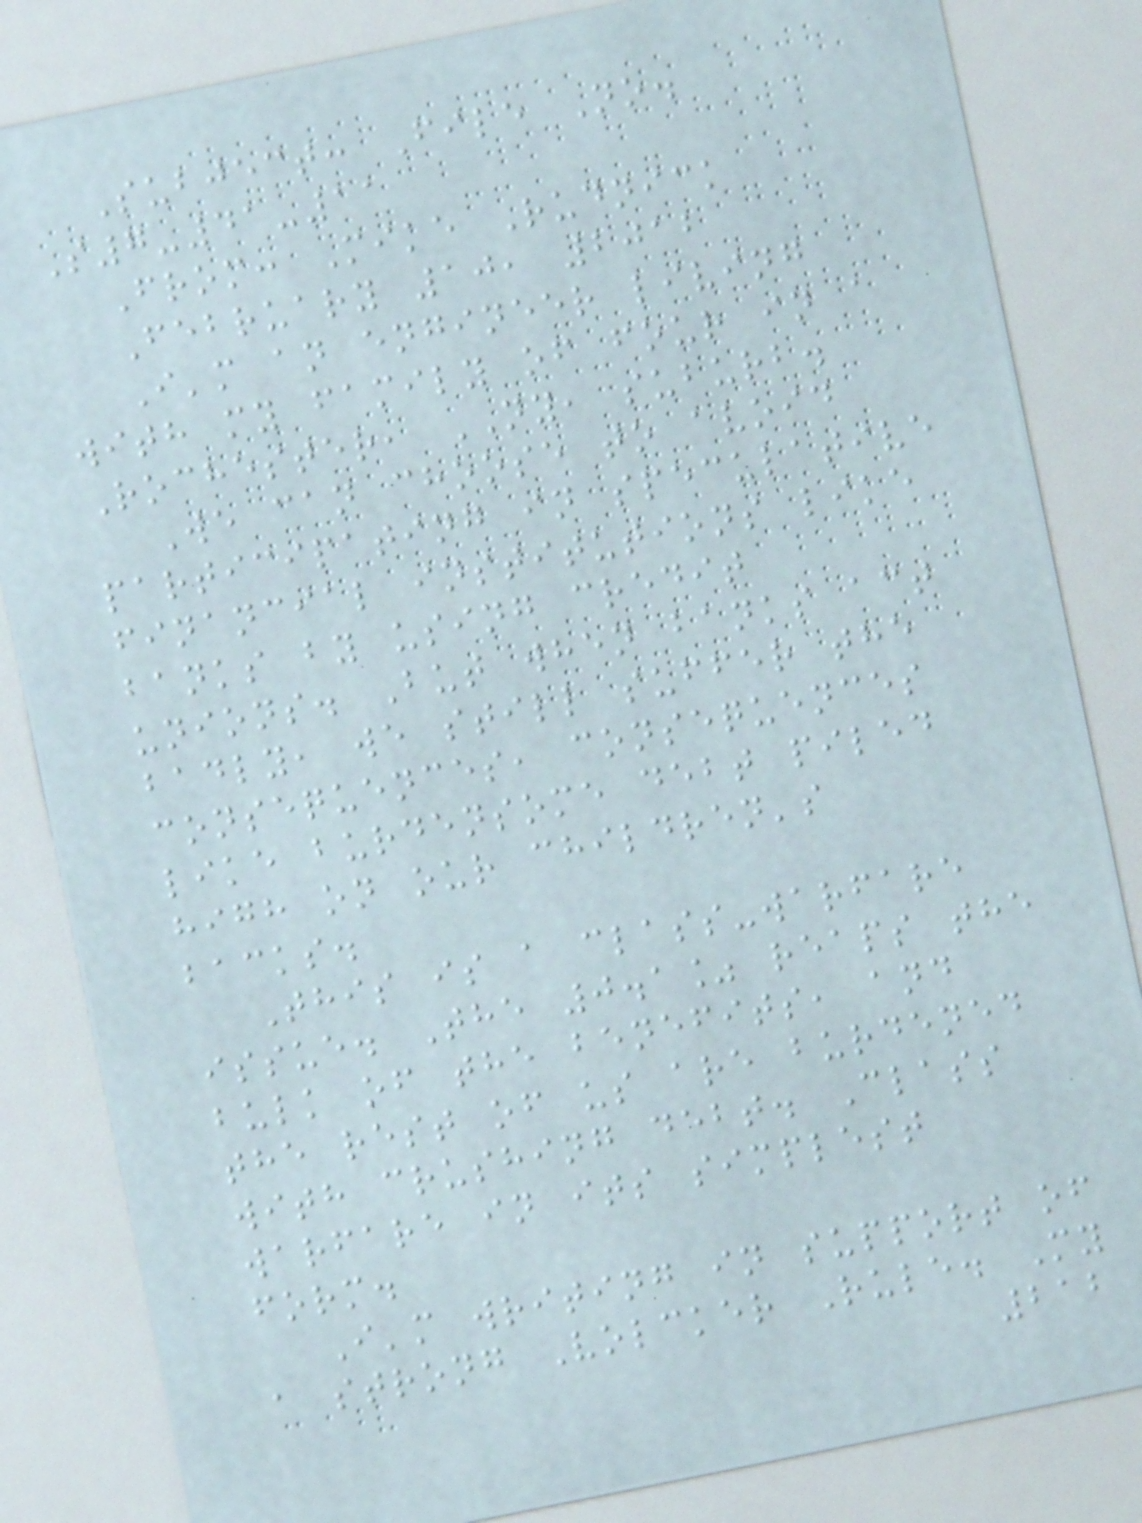Subject: File No.
S7-41-11
From: Mike Rudnick
February 10, 2012
I'm an engineer living
with my family of four in a
Rochester, NY, suburb.
We can choose to avoid
participating in speculative
financial institutions like
banks by using credit
unions. But when banks act
badly, we still suffer the
consequences, consequences
like burdensome debt piled
high on our children's
backs.
This is a class-warfare
issue. The 0.1% reaps the
bulk of the benefits, and
the rest of us are burdened
with crushing debt. Class
warfare in its simplest
form.
I'm writing in support of
a strong Volcker Rule. My
212
